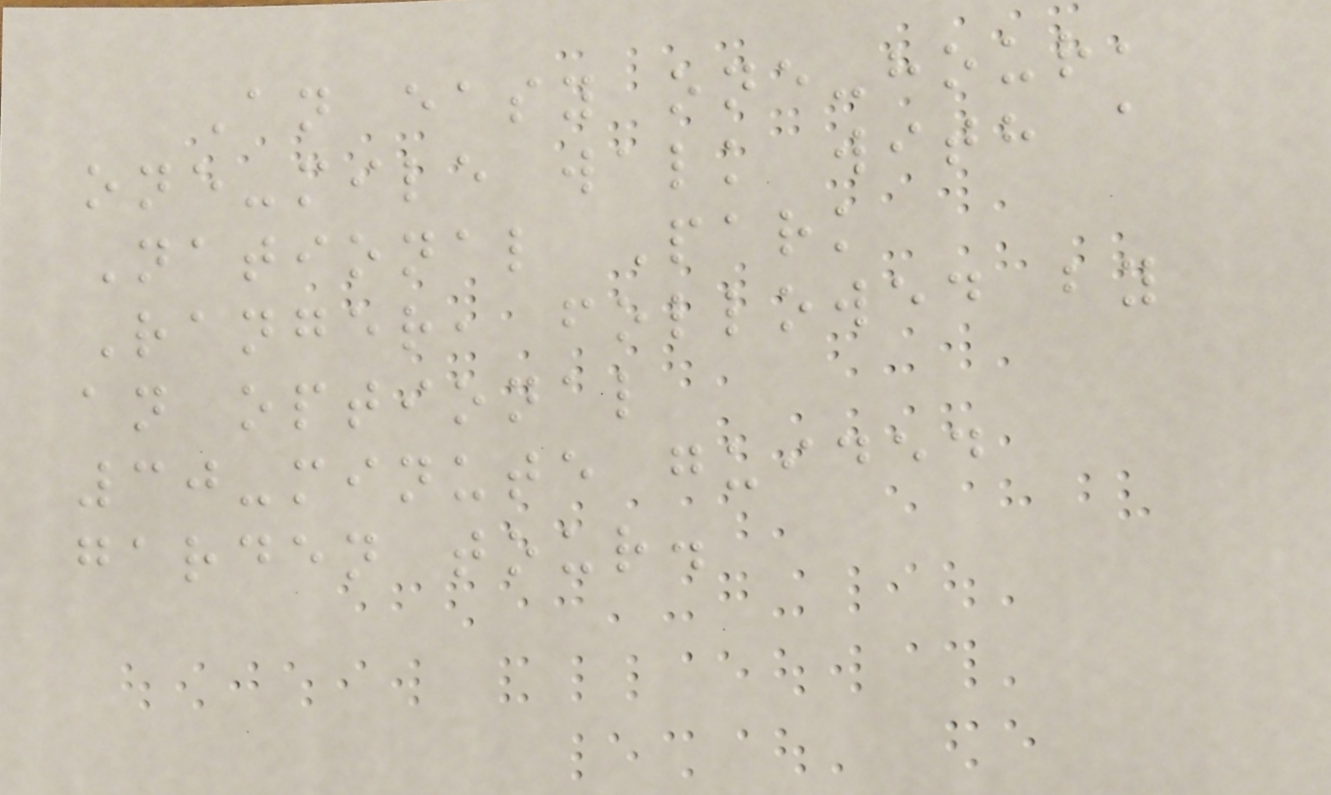An easy one-hour,
one-mile walk with a
National Park
Ranger, followed by
an optional
30-minute guided
garden tour.
